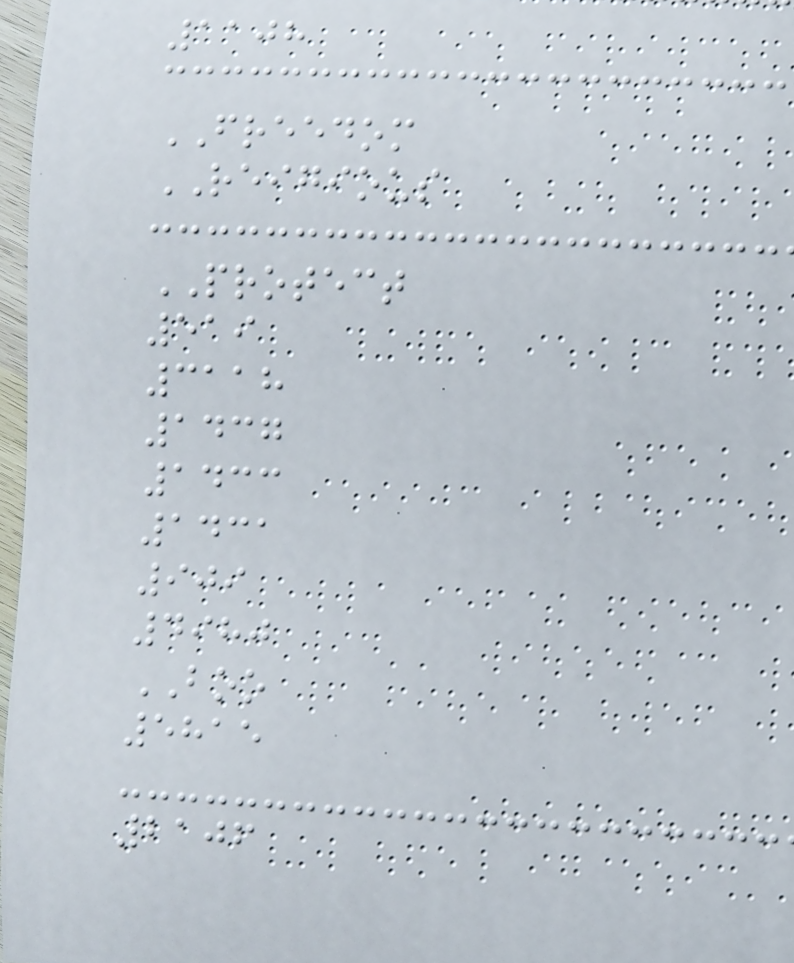1108
FREEDOM
REIGIOUS
PROTECT
519
3118
1437
1433
1431
909
4980
BOO
5815
2106
